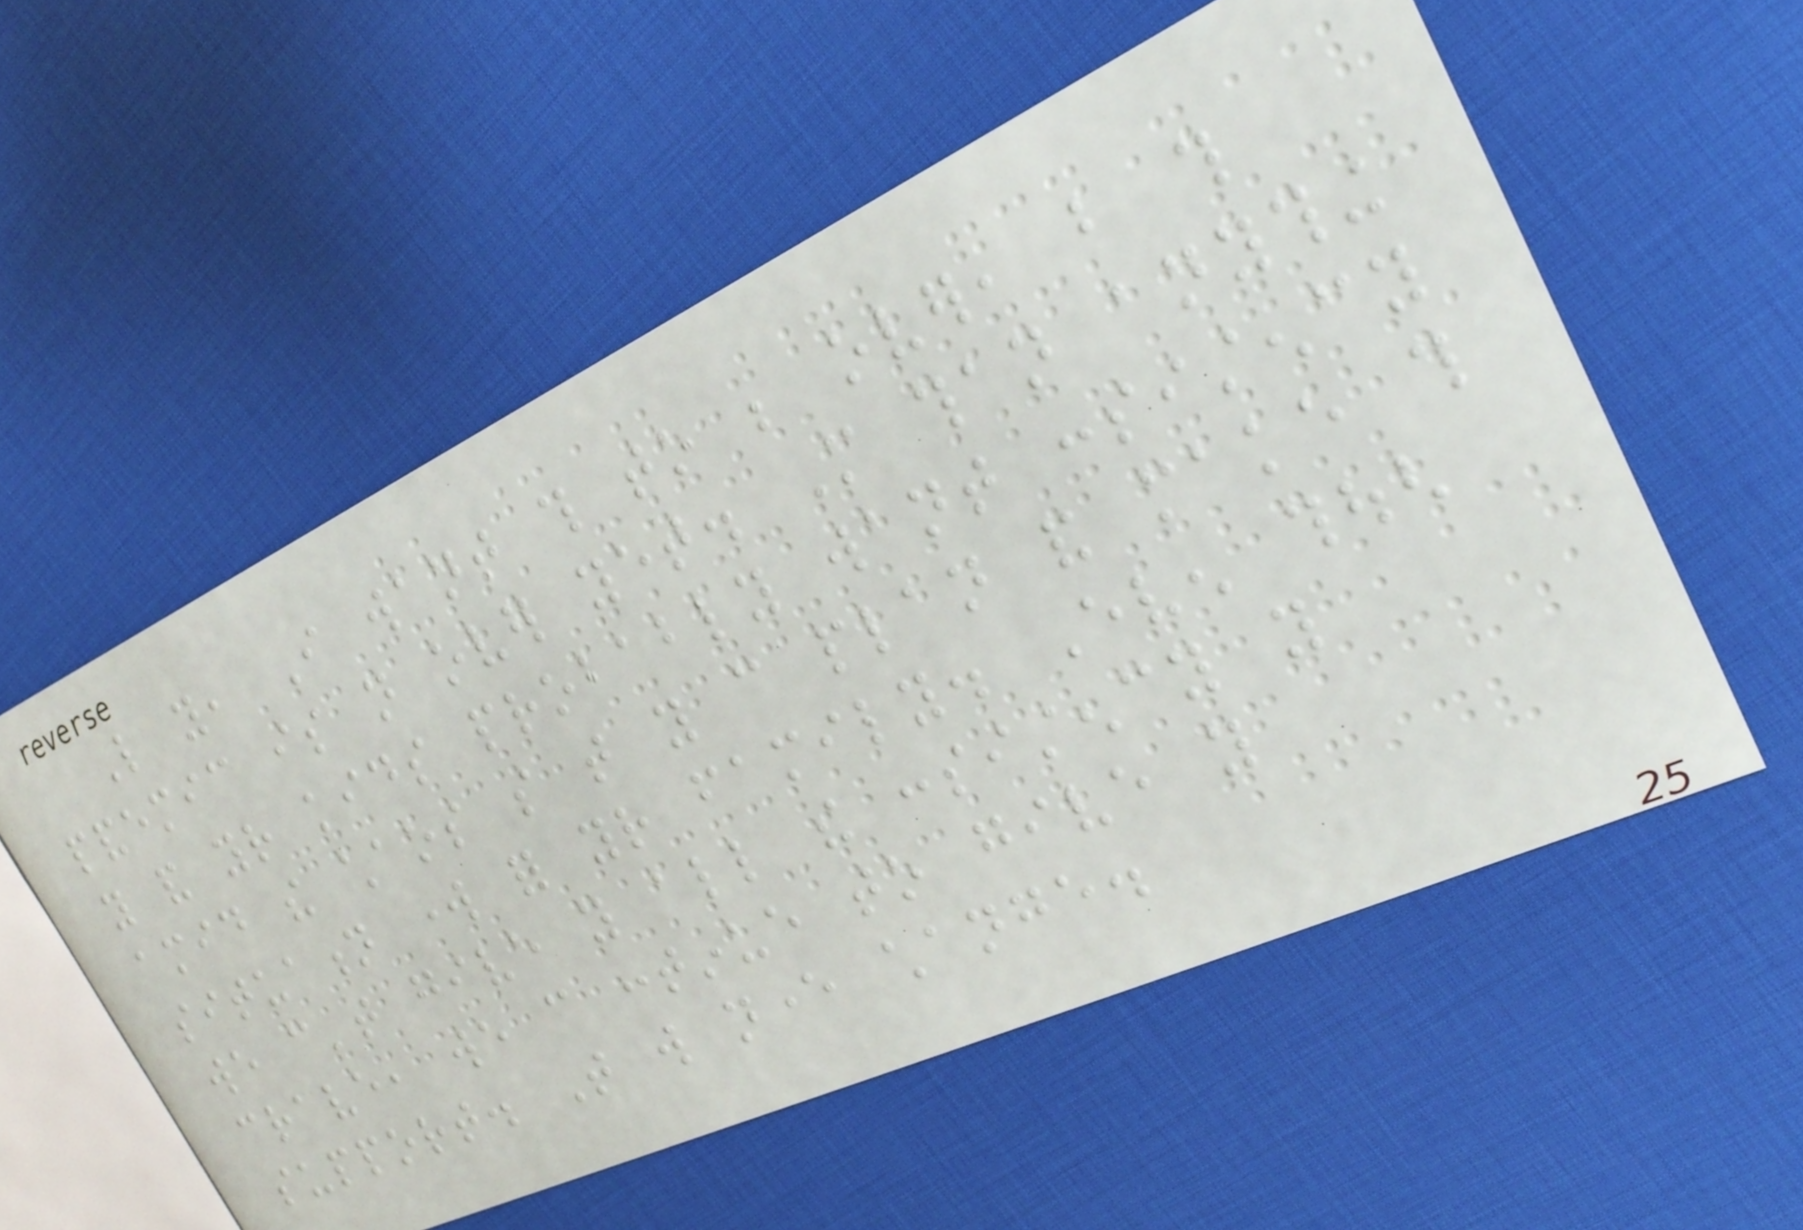Like you, I want this to be over, but this
pandemic is not over yet. More than anything
you and your kids probably want consistency
amid the chaos so that you can plan and make this
situation work for your family. Even though
we can't give you all the consistency you
crave, we can continue to give you
support. That will never change.
